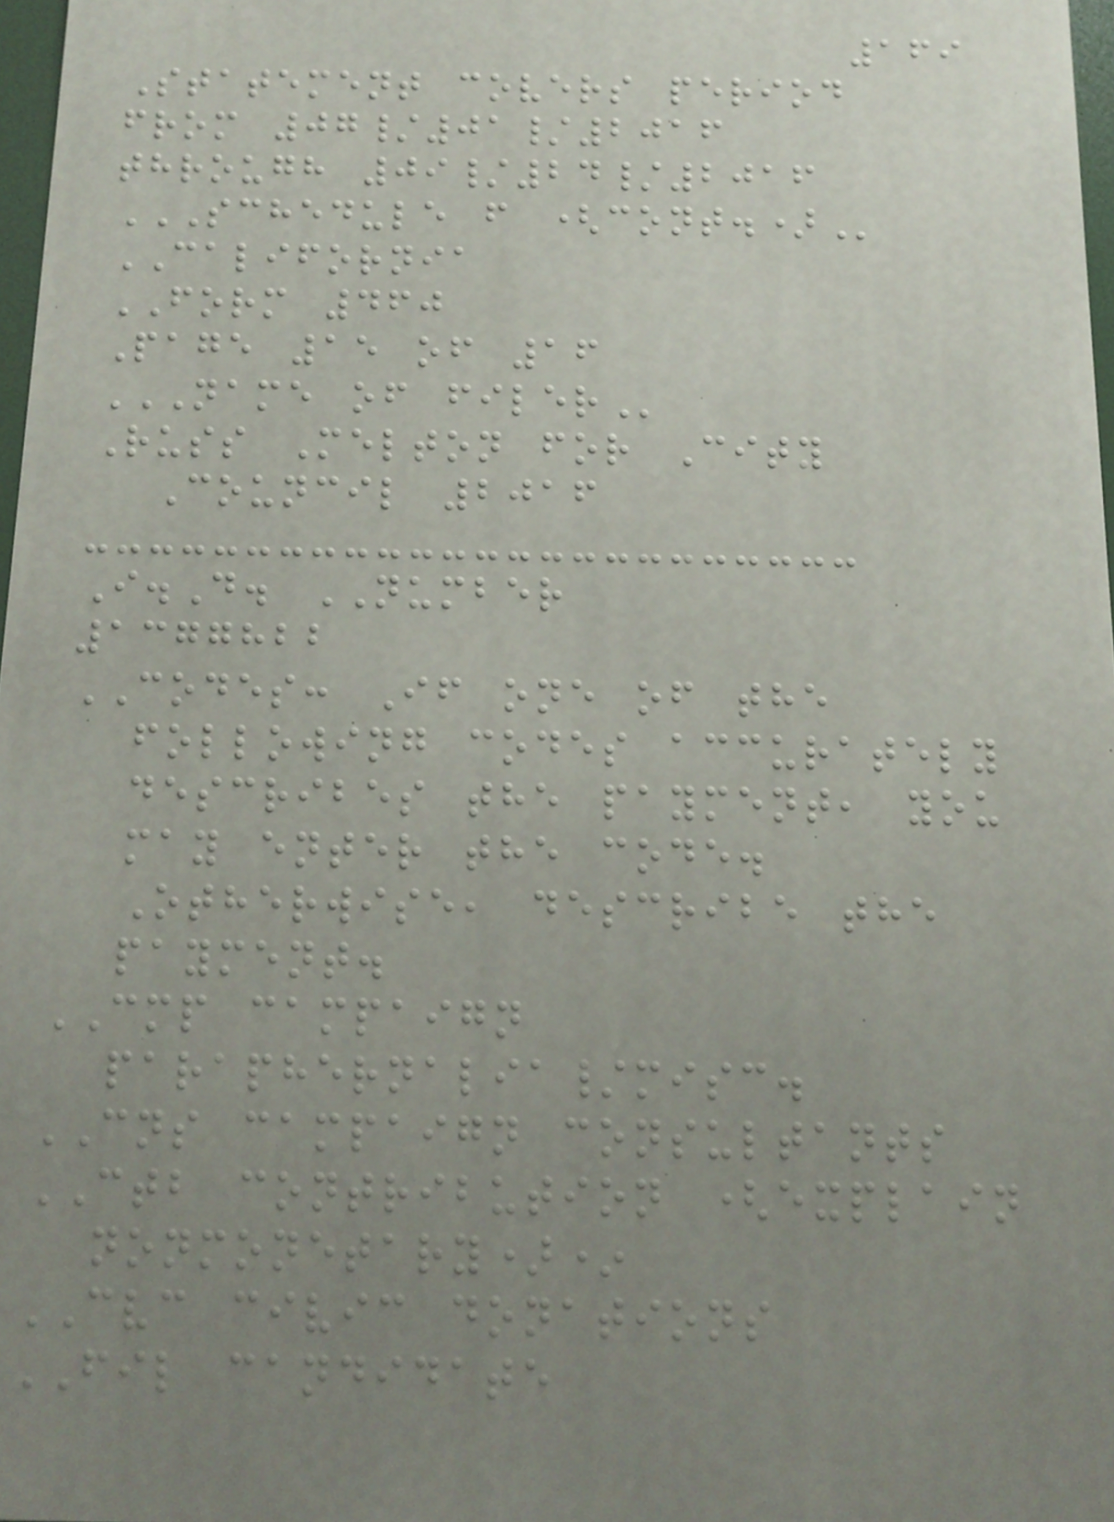169
Statement covers period
from 07/01/2016
through 09/24/2016
SCHEDULE F (CONT.)
CALIFORNIA
FORM 460
Page 15 of 16
NAME OF FILER
Russ Melton for City
Council 2016
I.D. NUMBER
1377822
CODES: If one of the
following codes accurately
describes the payment, you
may enter the code.
Otherwise, describe the
payment.
CMP campaign
paraphernalia/misc.
CNS campaign consultants
CTB contribution (explain
nonmonetary)*
CVC civic donations
FIL candidate
